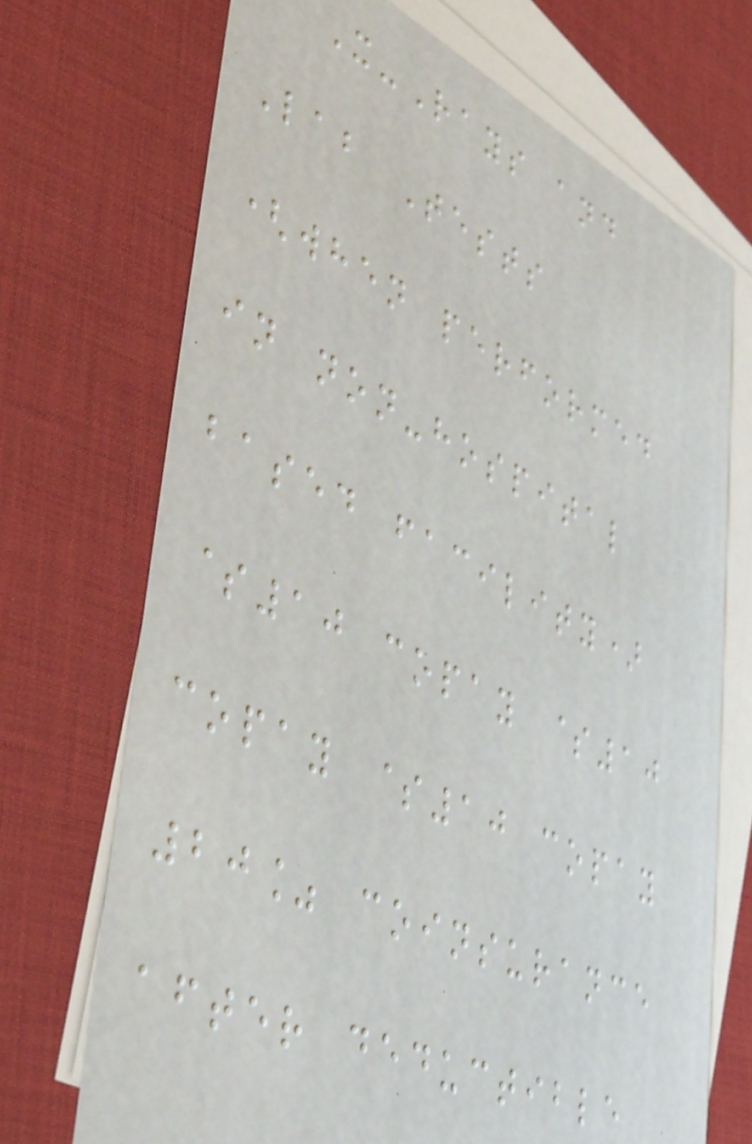X-Rays and
Lab Tests
(when performed
in non-hospital
based facility)
$10 copay $10
copay $10 copay
20% coinsurance
after deductible
